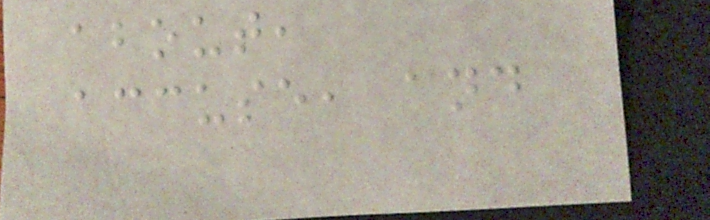about,
accuse, and
